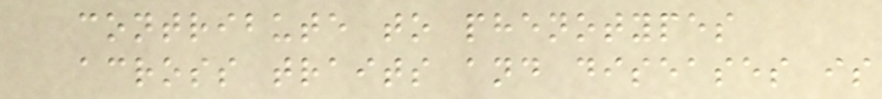contribute to phenotypes
across traits and diseases is
